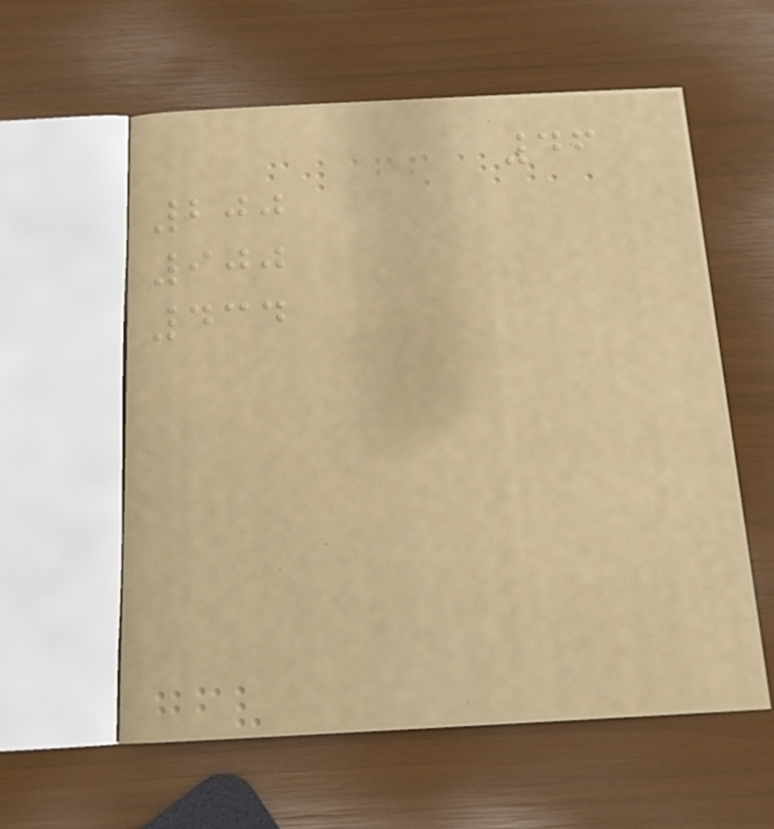46
200
900
434
